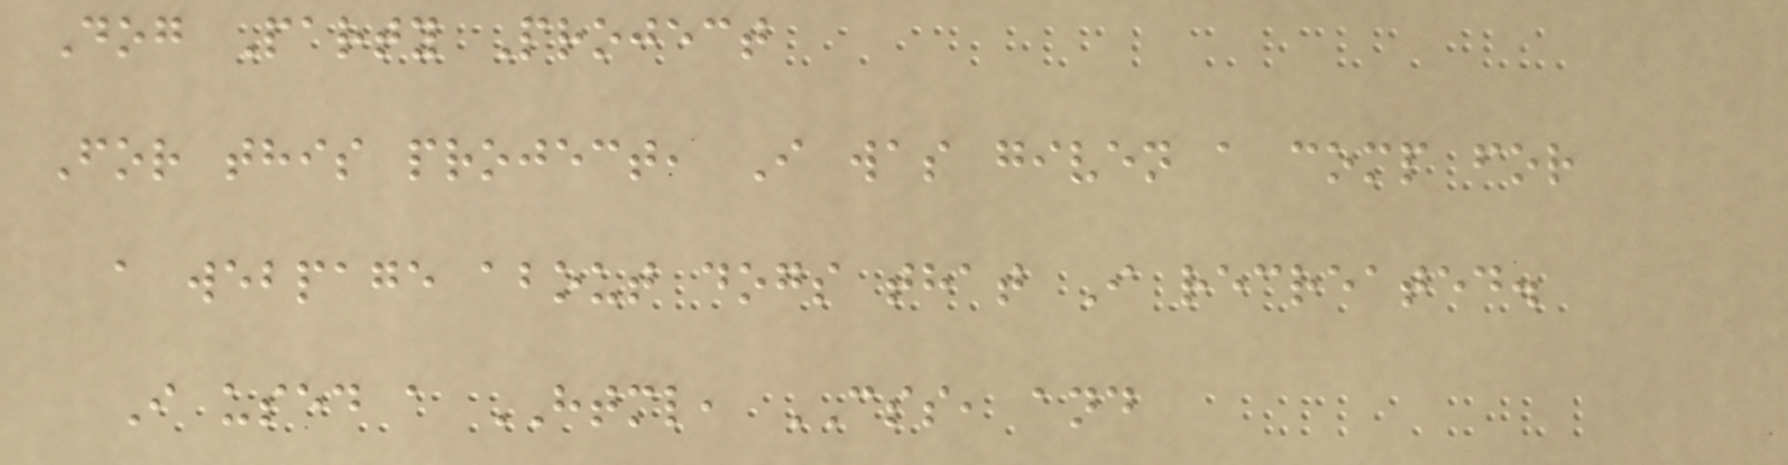Dog Party Project
For this project, I was given a comp for
a webpage about dogs that I recreated.
I used a HTML, CSS, and
